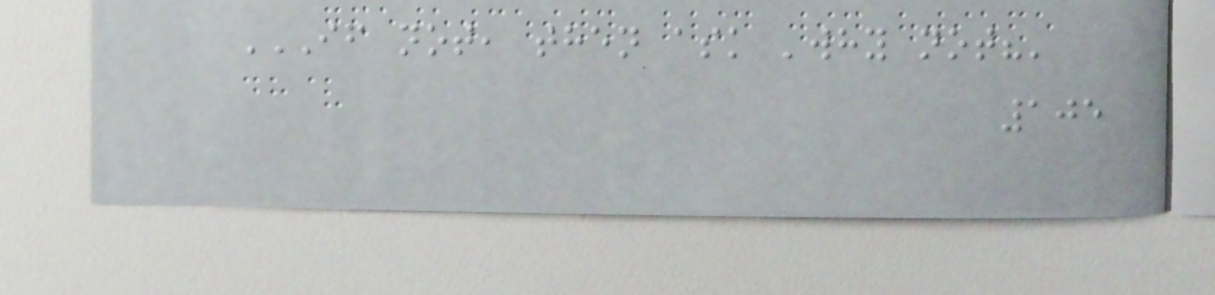IF NOT, THEN ASK 'WHY NOT?'
105
